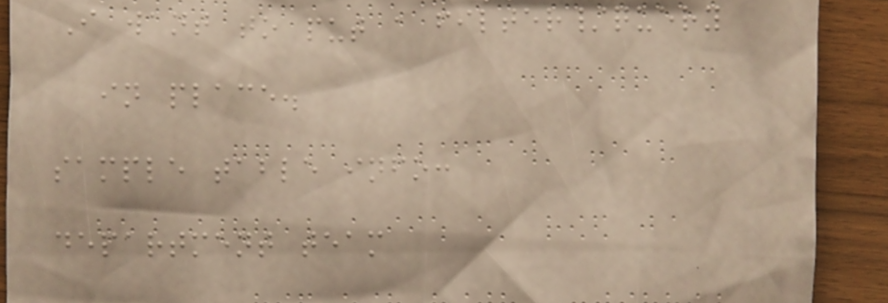I want to put a filter/query
in place.
sample table info:
department team
